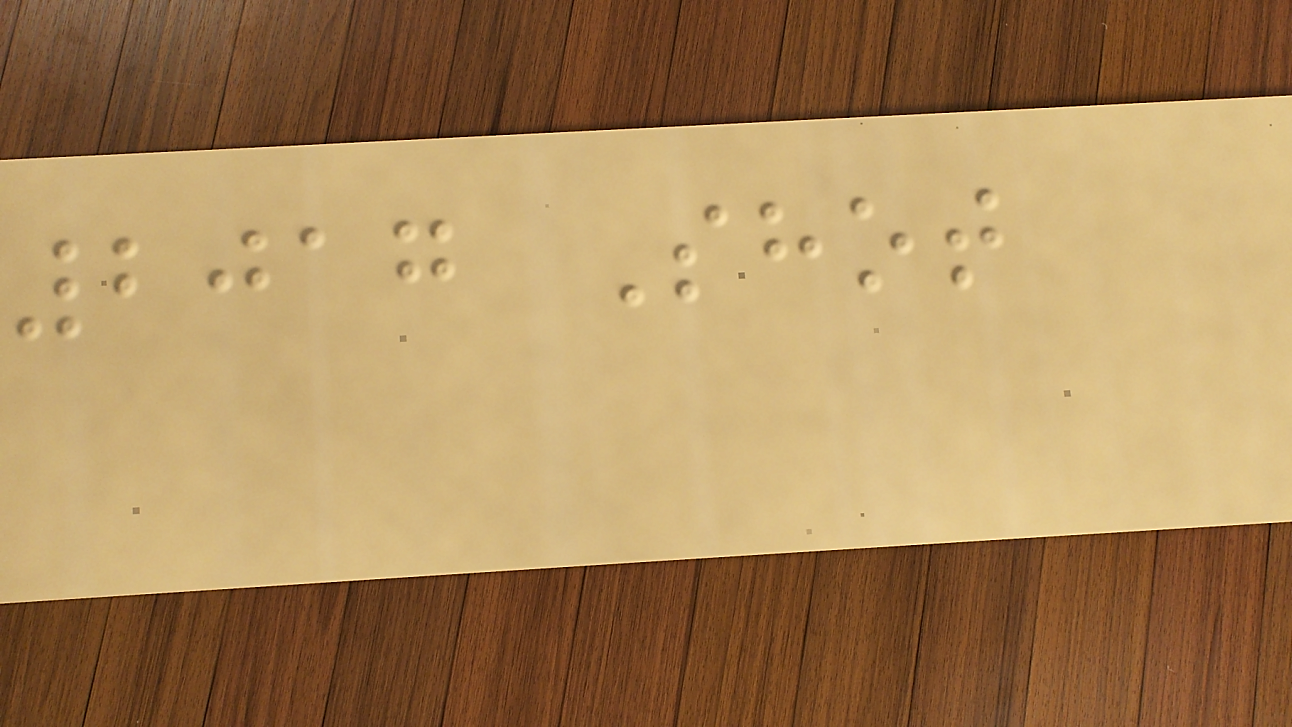2017 Shot
